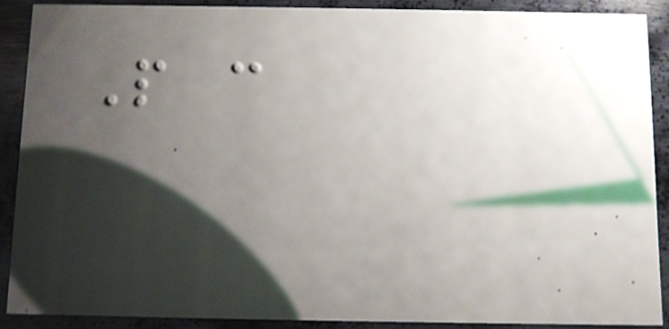People can
